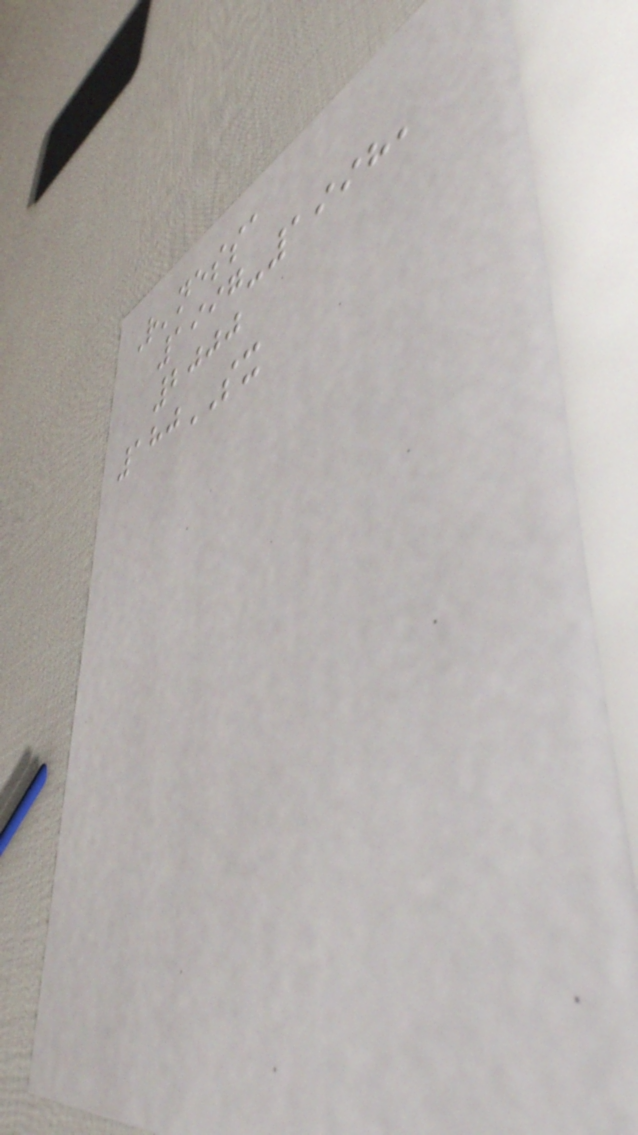R'nessa
1997-1998,
2000
180SX
